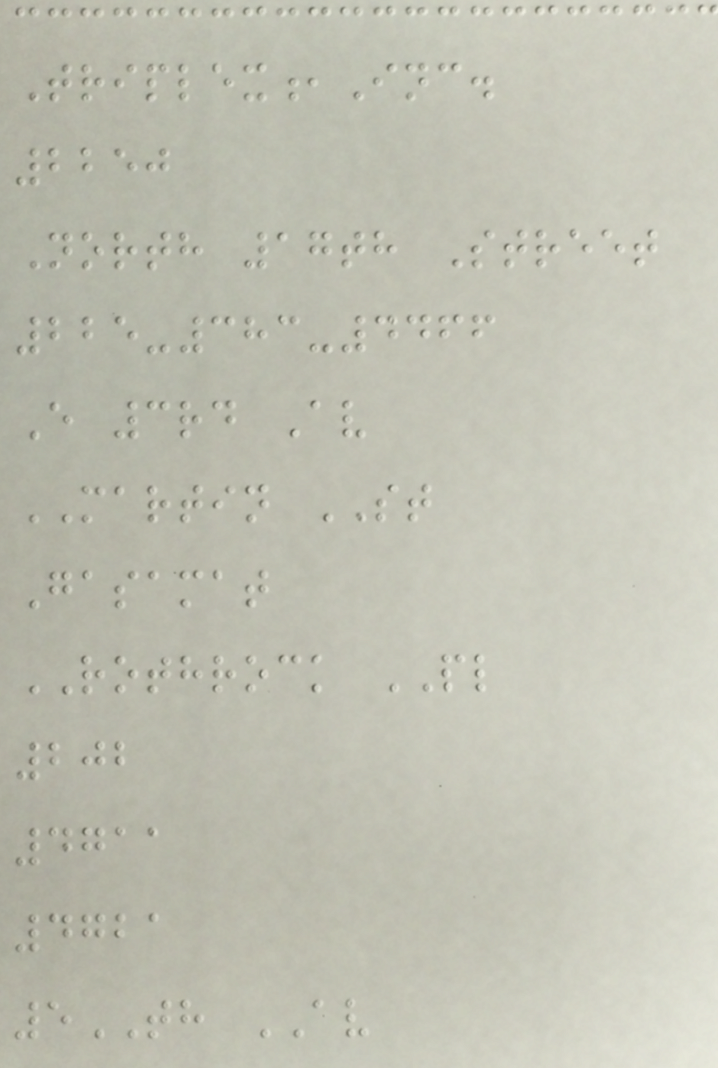Triplex,Inc.
2250
North 17th Street
225-383-4466
E 3rd Av
MARTIN ST
Gasamat
ROTHROCK PL
202
4711
4721
5TH AV
